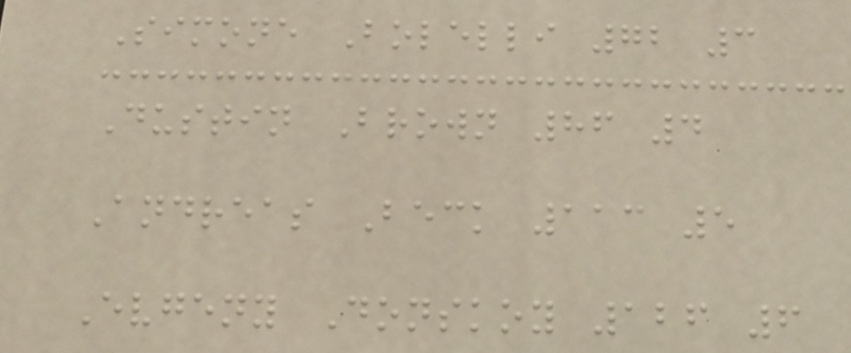Simone Bolelli 72 3
Dustin Brown 86 4
Andreas Beck 113 5
Evgeny Donskoy 126 6
